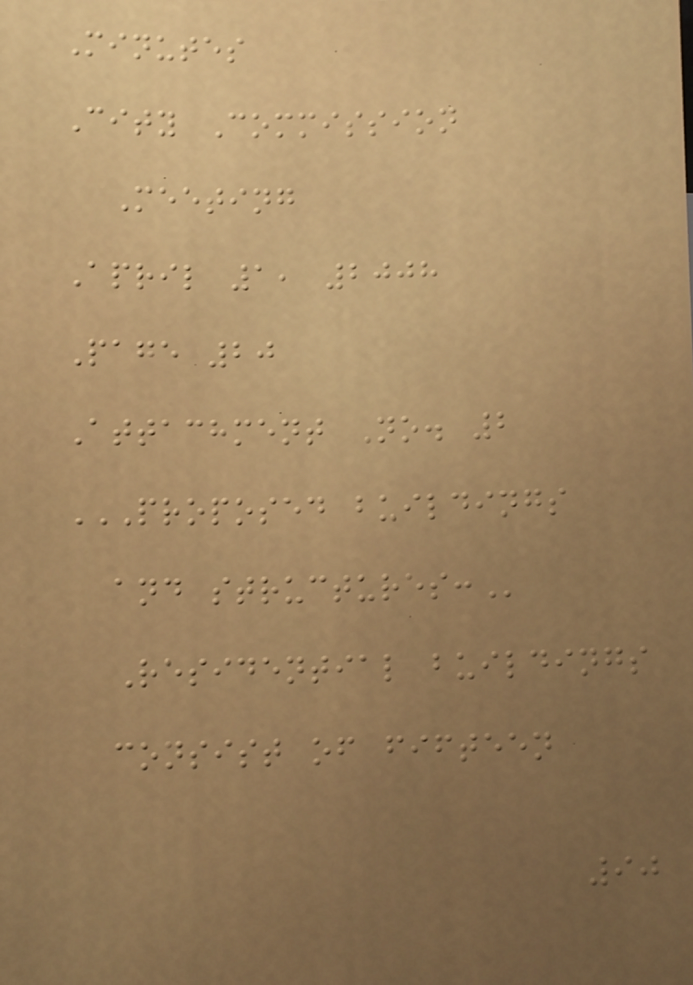Minutes
City Commission
Meeting
April 1, 2008
Page 20
Attachment No. 2
PROPOSED BUILDINGS
AND STRUCTURES:
Residential buildings
consist of fifteen
90
